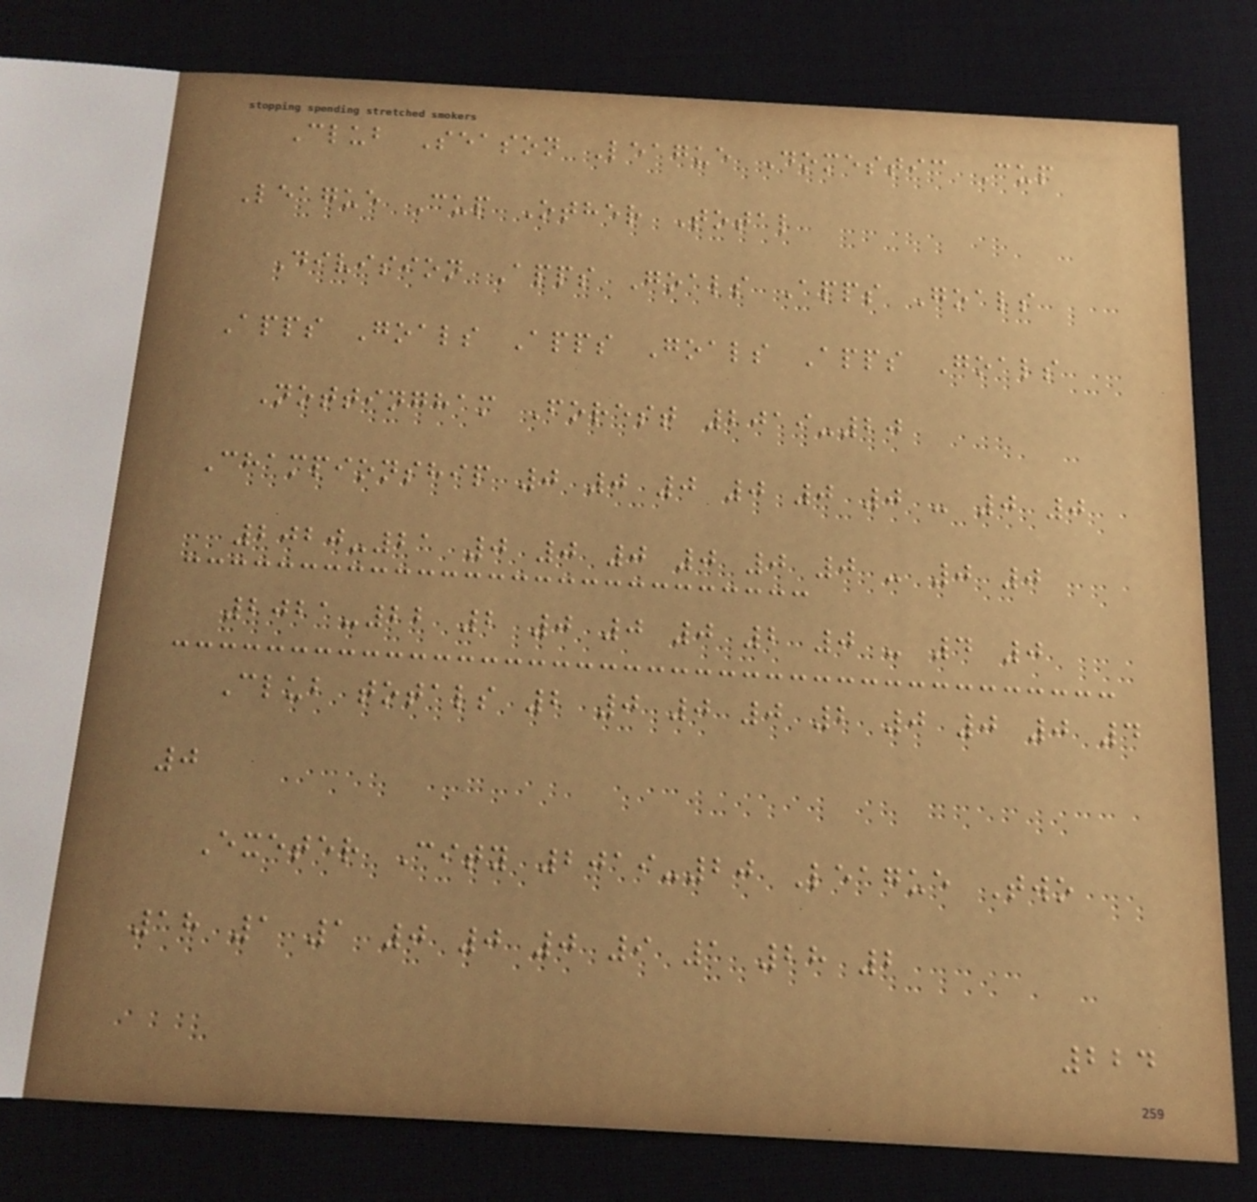Club Season League Domestic Cup
League Cup Other Total
Division Apps Goals Apps Goals
Apps Goals Apps Goals Apps Goals
Nottingham Forest 2019-20
Championship 0 0 0 0 0 0 - 0 0
2020-21 0 0 0 0 0 0 - 0 0
2021-22 2 0 0 0 2 0 - 4 0
Club totals 2 0 0 0 2 0 0 0 4
0
Exeter City 2019-20 League Two
18 1 1 0 0 0 9 1 28 2
224
